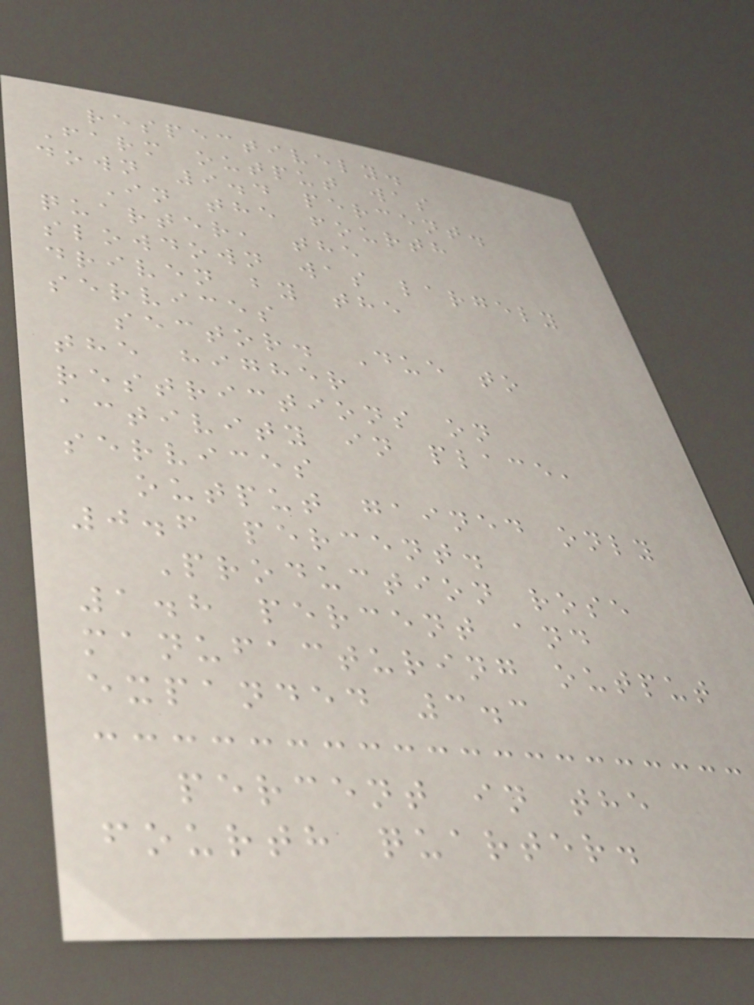respectively.
Farm output was
down 9.4 percent.
In the fourth
quarter, the
slowdown was largely
driven by the
services
sector. Due to
the higher
restrictions on
activity in place,
services
output gained only
0.6 percent.
Production rose
1.8 percent and
manufacturing output
expanded 3.3
percent in the
fourth quarter.
